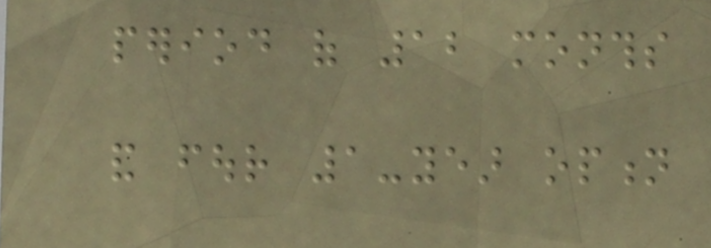period of 12 months
and four 1-year option
